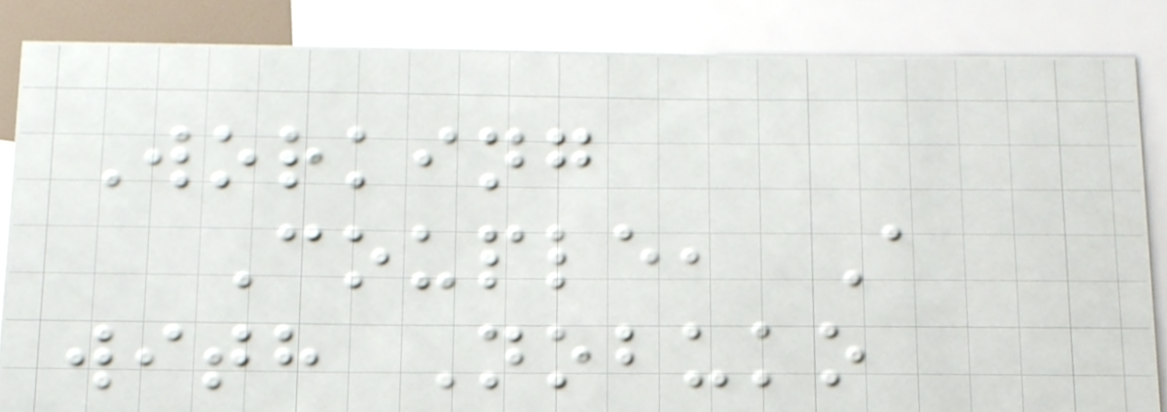Working
Couple, A
with Nobuko
